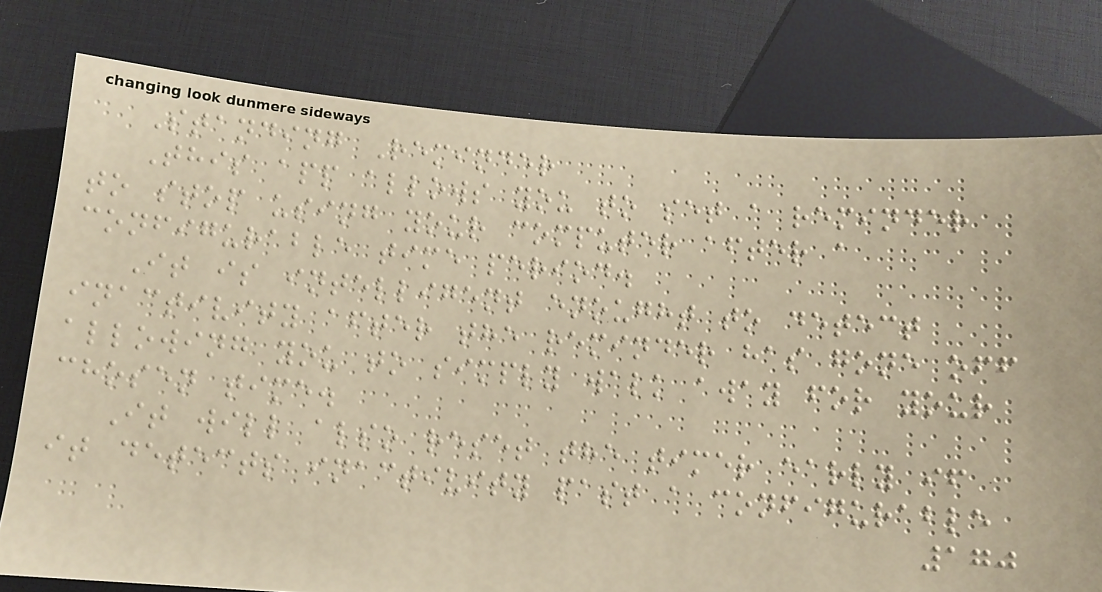Standing Reminder
This app allows you to set a reminder
to stop using your computer after a
configurable time period.
It is intelligent enought to detect
inactivity after the reminder has gone off
allowing you to simply walk away for your
chosen time.
It will also reset the timer early if
it detects inactivity past a configurable
170
